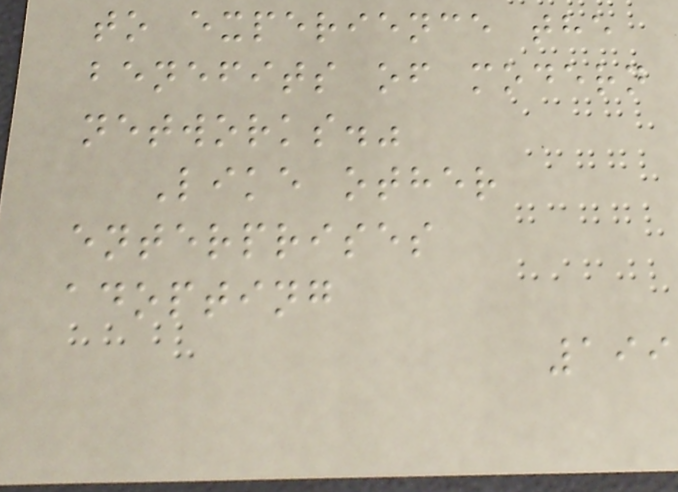to experience the
benefits of modern
networks."
Like other
enterprises
adopting
199
